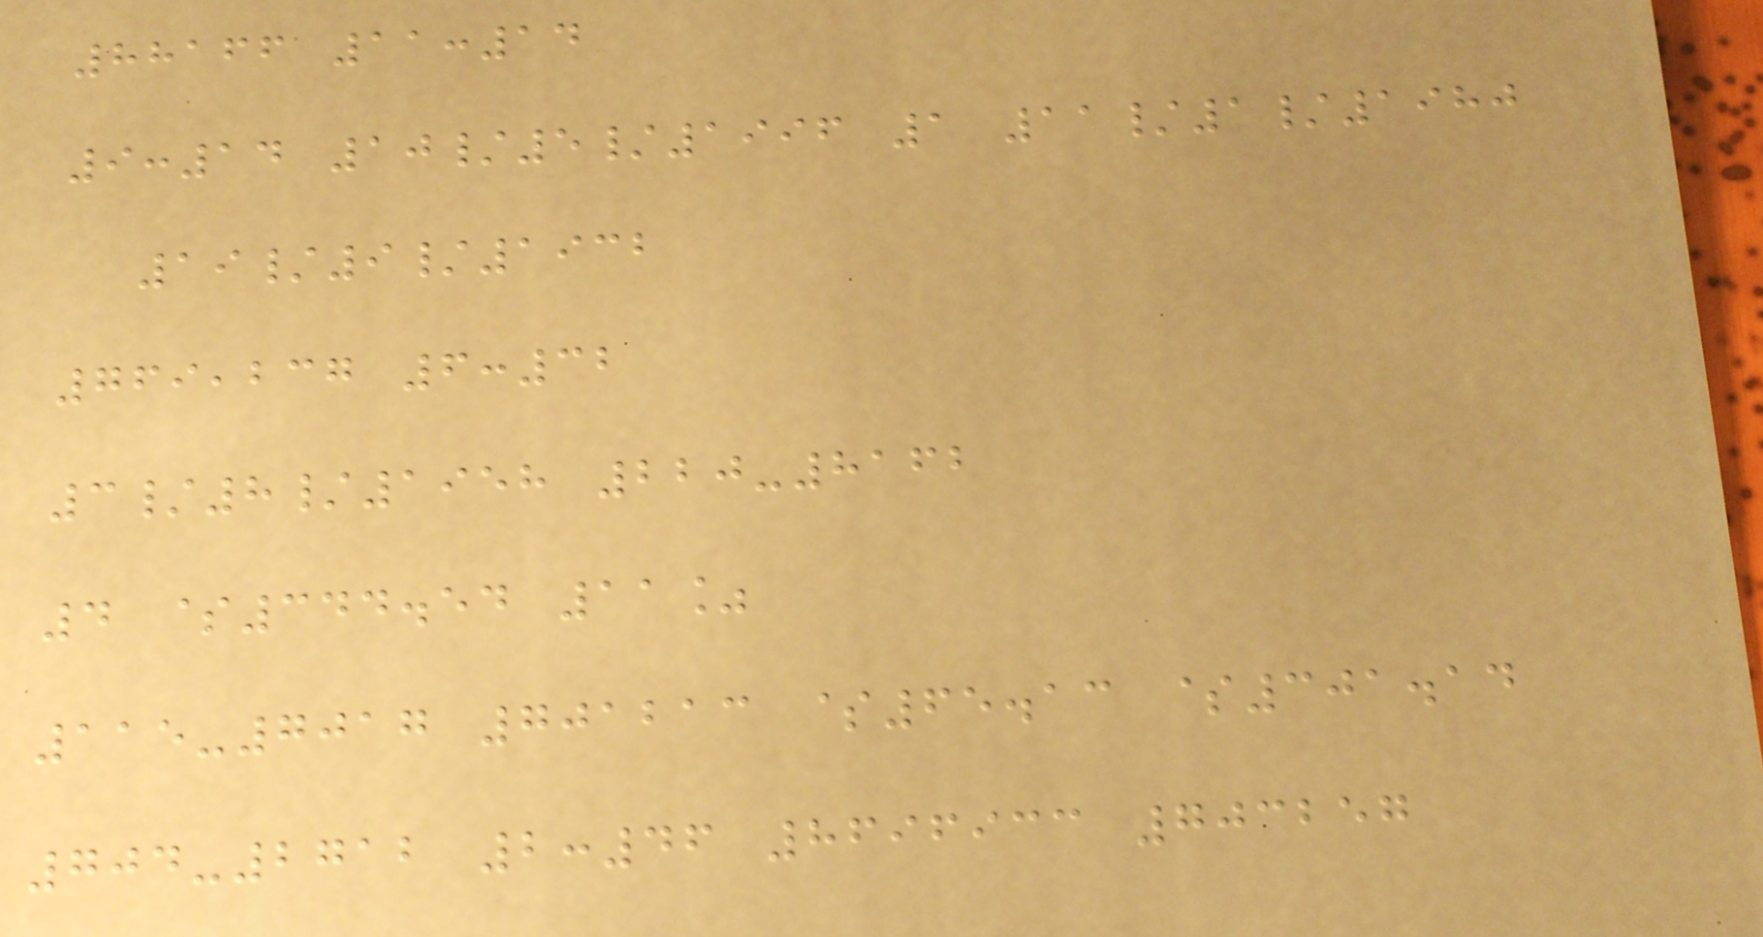88166 11:14
9:14 10/5/1996 1 11/1/1980
19/9/1932
769,237 6:32
3/8/1958 220-8162
4 $344.54 11%
115-7017 701213 $65.13 $301.14
704-2712 2:46 8696933 703257
